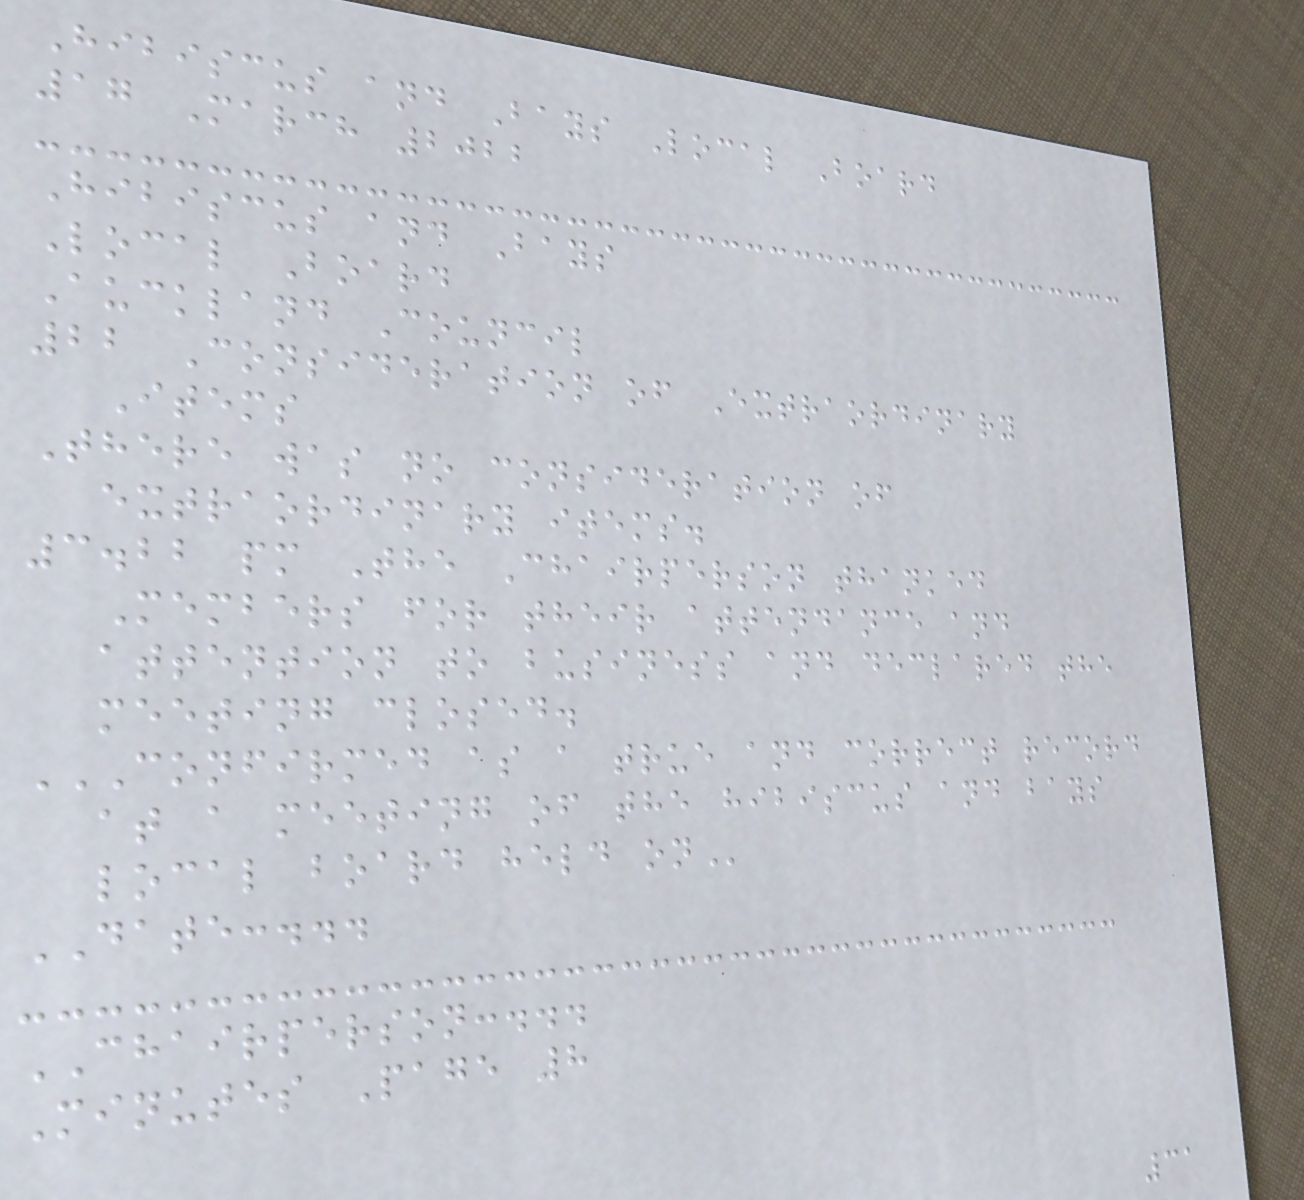Hibiscus and Bays Local Board
17 March 2022
Hibiscus and Bays
Local Board
Auckland Council
22 Consideration of Extraordinary
Items
There was no consideration of
extraordinary items.
3.22 pm The Chairperson thanked
Members for their attendance and
attention to business and declared the
meeting closed.
CONFIRMED AS A TRUE AND CORRECT RECORD
AT A MEETING OF THE HIBISCUS AND BAYS
LOCAL BOARD HELD ON
DATE:...
CHAIRPERSON:...
Minutes Page 8
31
